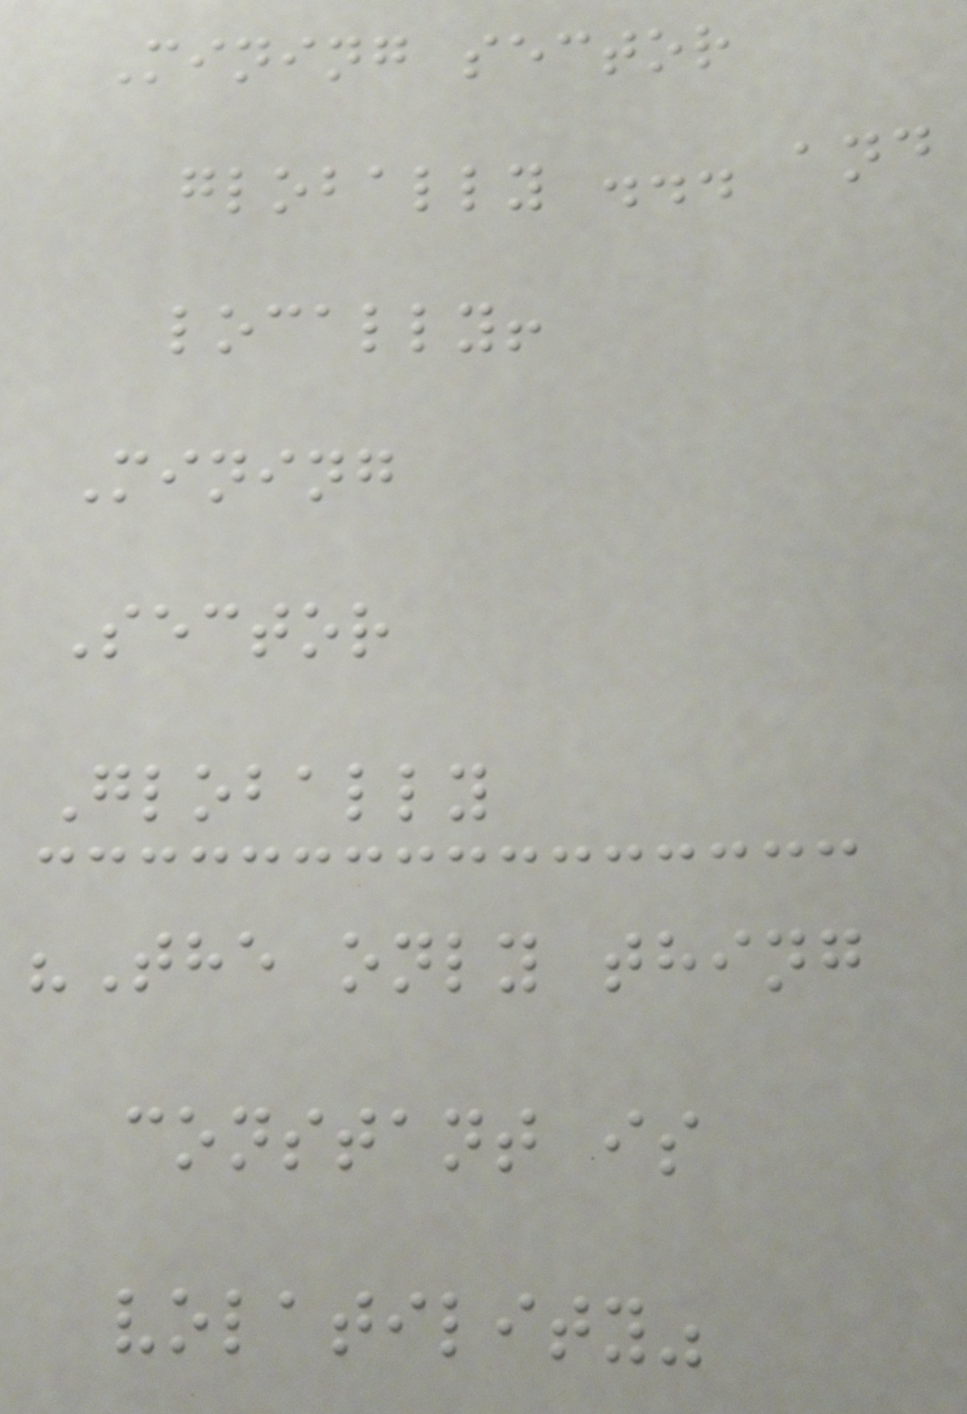Mining sector
globally ... and
locally!
Mining
Sector
Globally
"The only thing
constant is
volatility"
